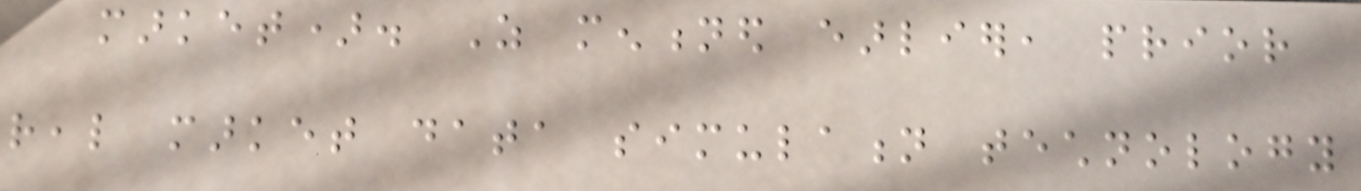market). As mentioned earlier, prior
real market data simulation technology
